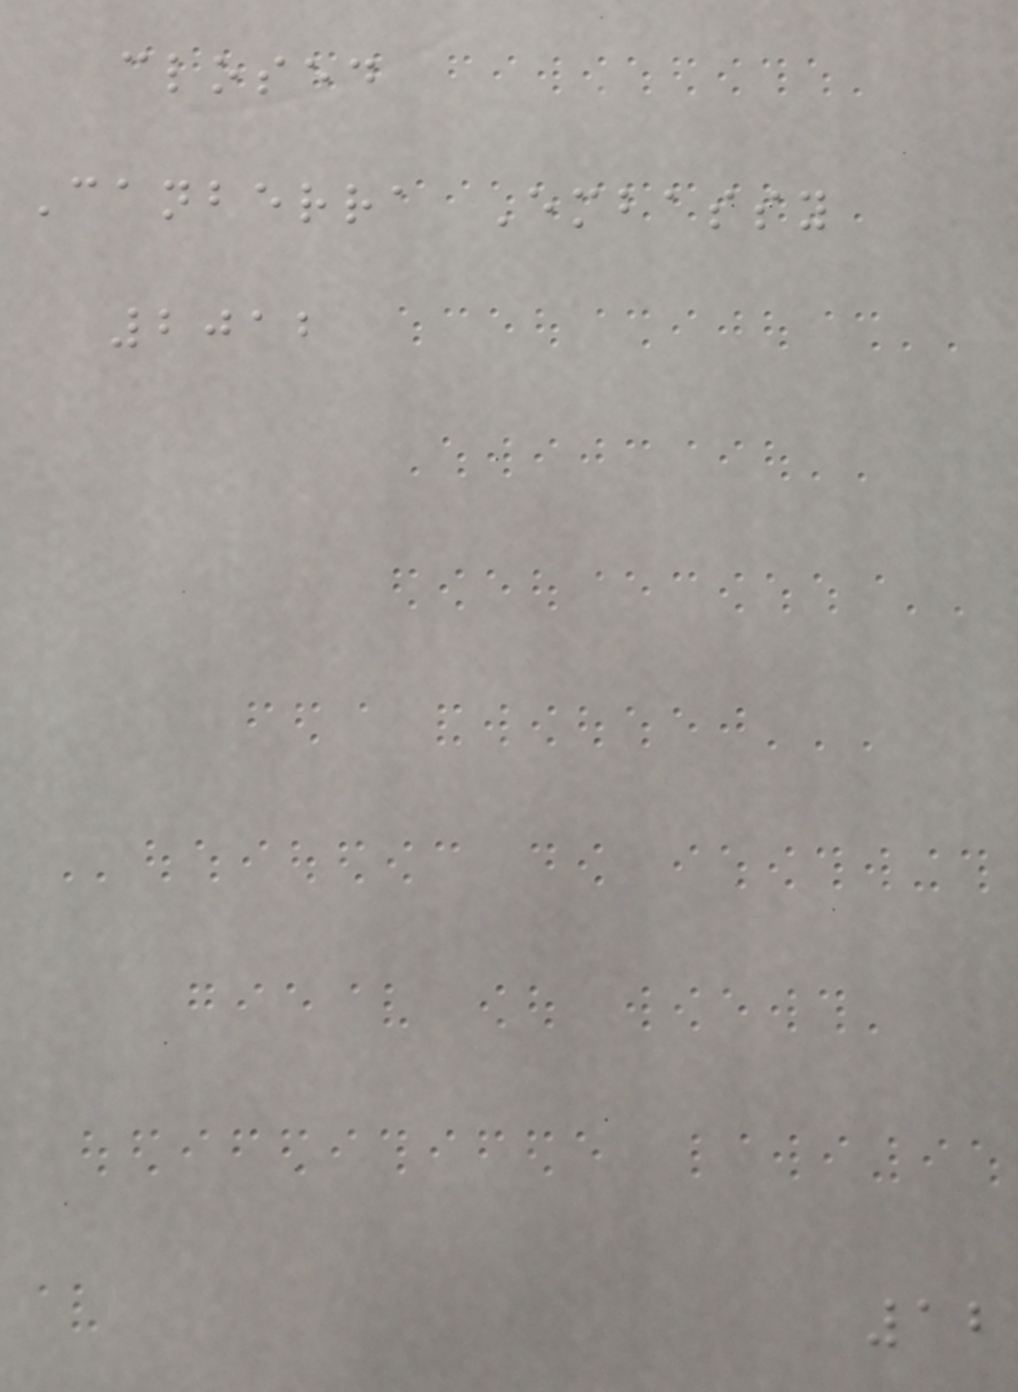closed
Canberra Embassy
2012
12
